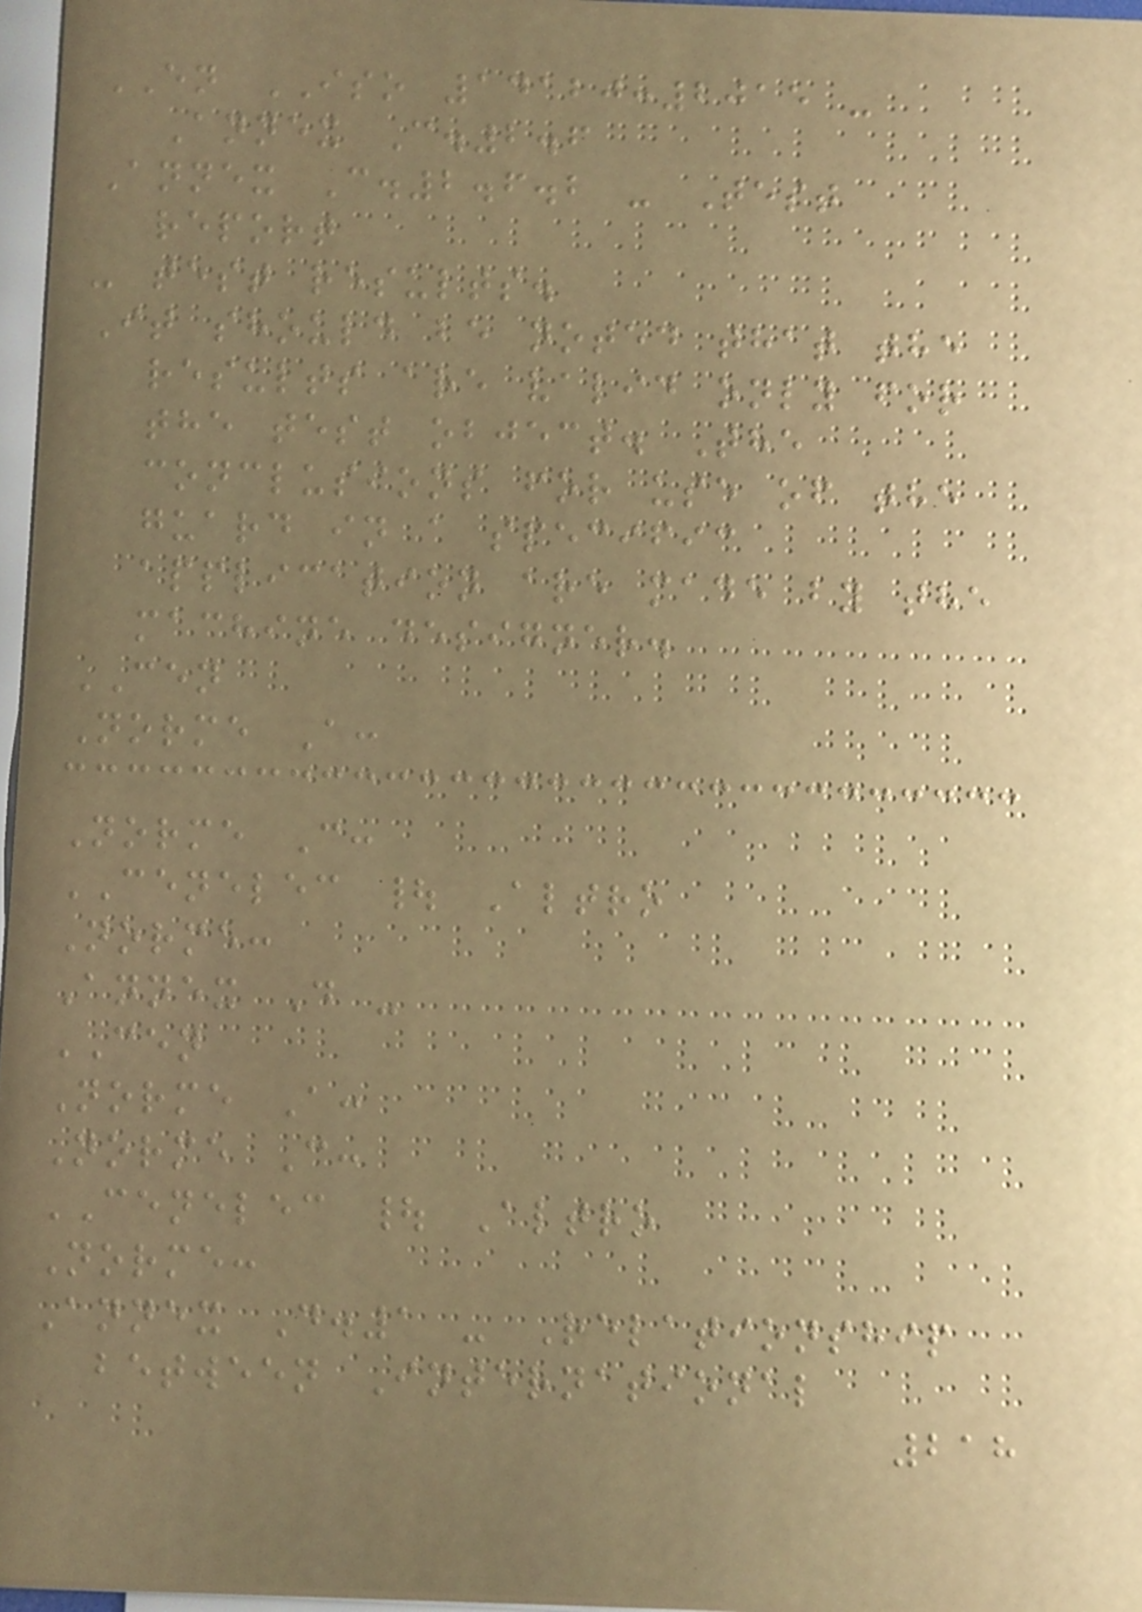EN ISO 14120:2015 -
Annex C.2.6
Annex C.2.6.2 - Test
report
- test results.
It should be noted that the
results are valid only for
the test object. The
conclusions for use of the
guard in a specific
application are made by the
machine designer.
CEN
Norme A:
Norme C:
CENELEC | Altro
Norme:
Annex D -
CEN
Norme A:
Norme C:
CENELEC | Altro
Norme:
Annex D.1 - Relationship
between International
218
